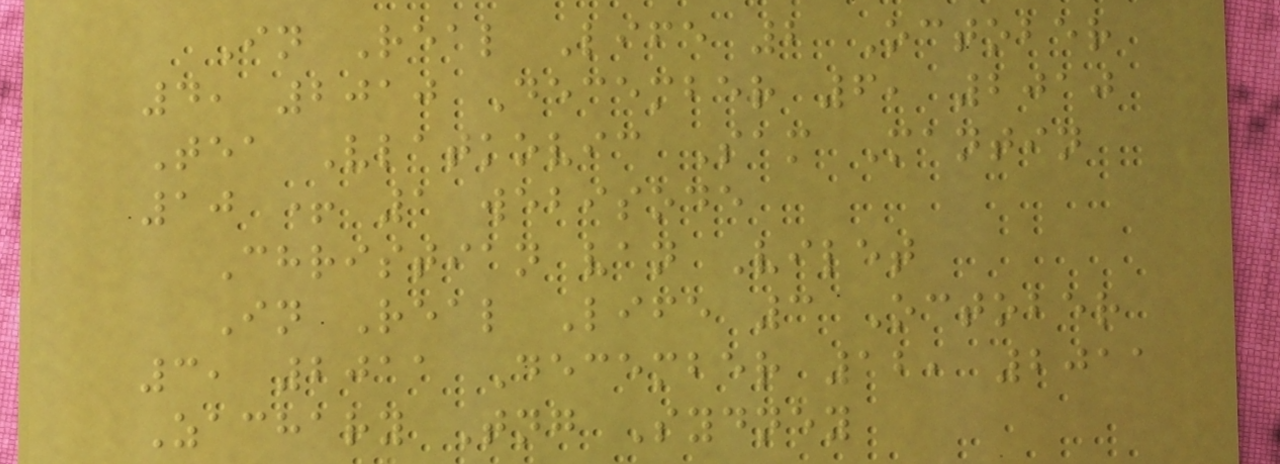In Real Life 2 October
4, 2010 December 6, 2010
Tea Vlatkovic Sam Mantin
10 + 1 webisode
Christian van Vilet
In Real Life 3 October
3, 2011 December 12, 2011
Zachary Tng Sydney
